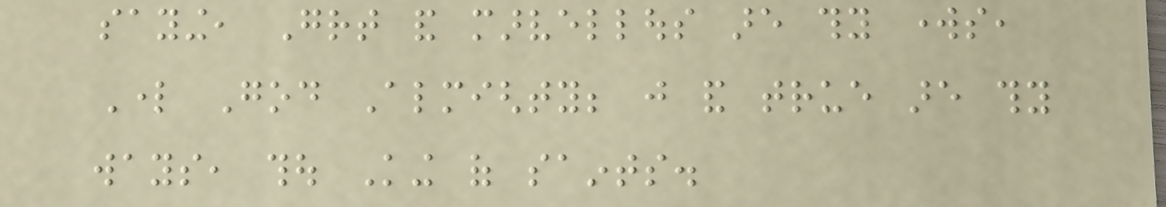saying, Great and marvellous are thy works,
Lord God Almighty; just and true are thy
ways, thou King of saints.
